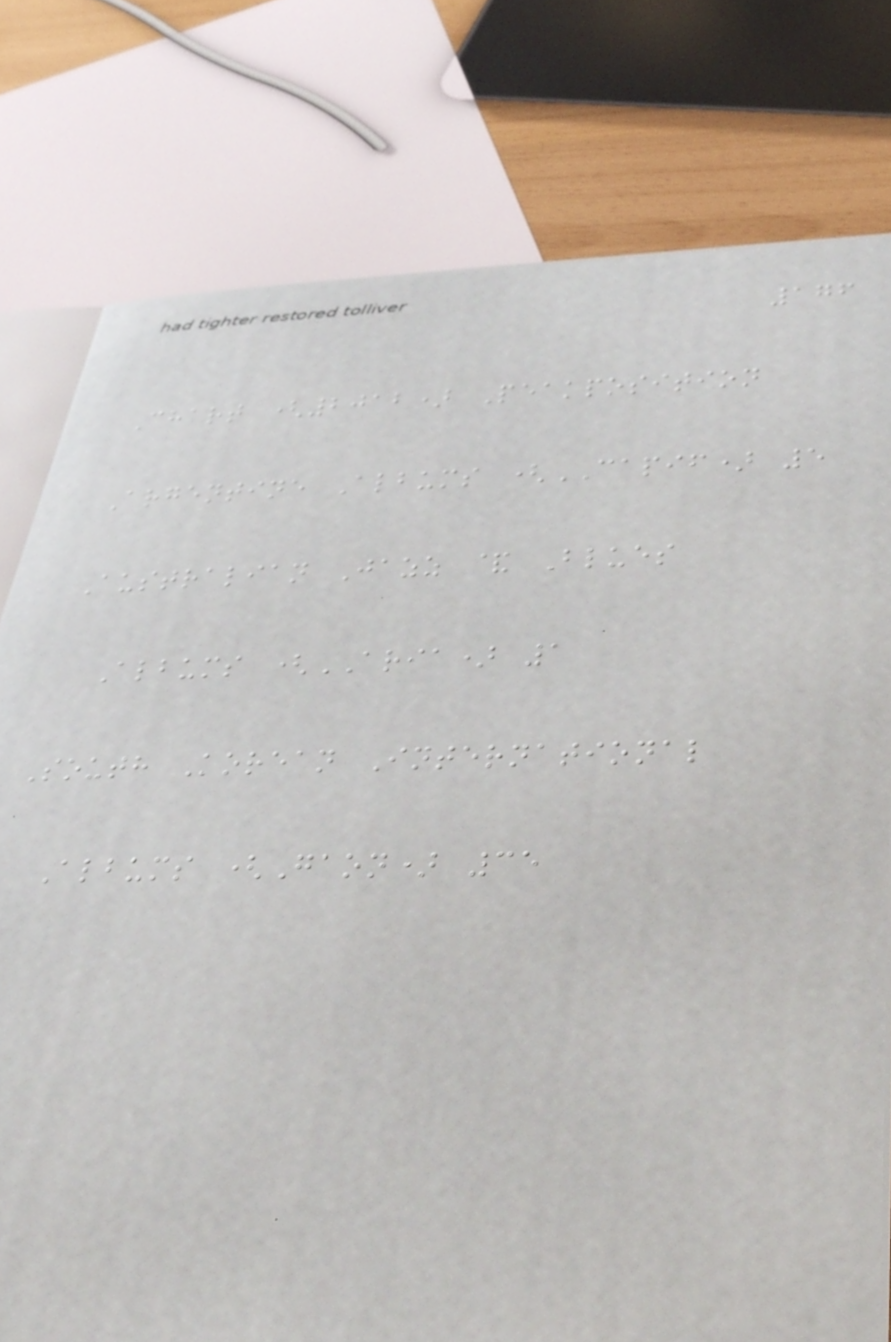176
Chart (2012) Peakposition
Argentine Albums (CAPIF) 5
Australian Jazz & Blues
Albums (ARIA) 1
South Korean International
Albums (Gaon) 35
